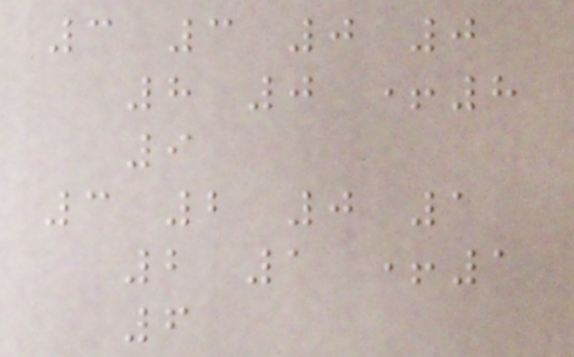3 3 0 0
8 0 +8
9
3 2 0 1
2 1 +1
6
